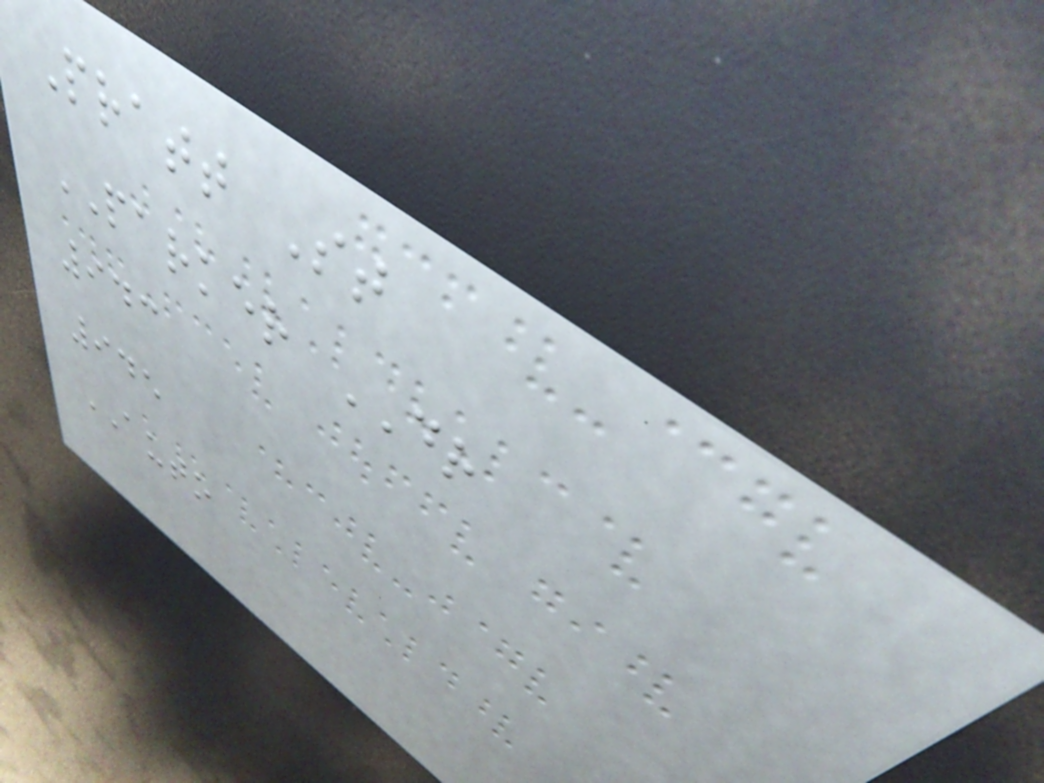Pratt St
PARKER DR
943
945
AUTO
